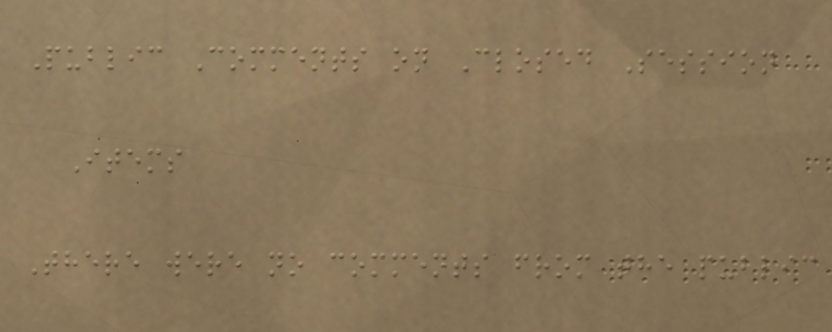Public Comments on Closed Session
Items
There were no comments from the public
